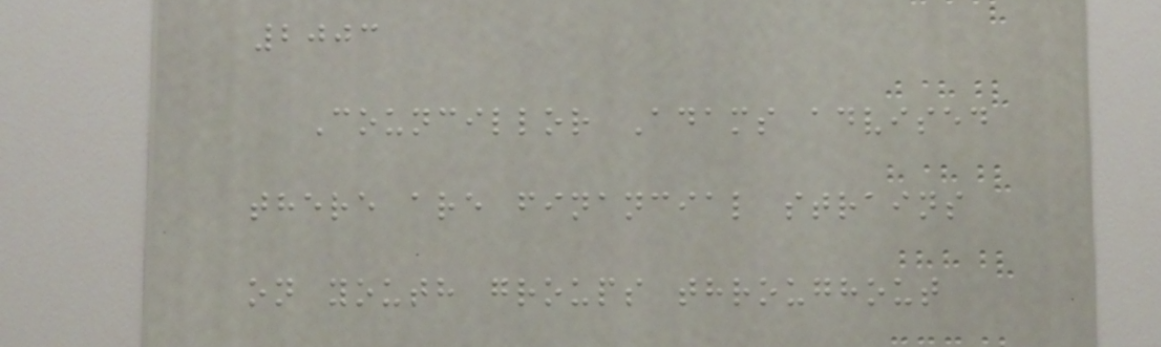2003
Councillor Adams advised
there are financial strains
on youth groups throughout
